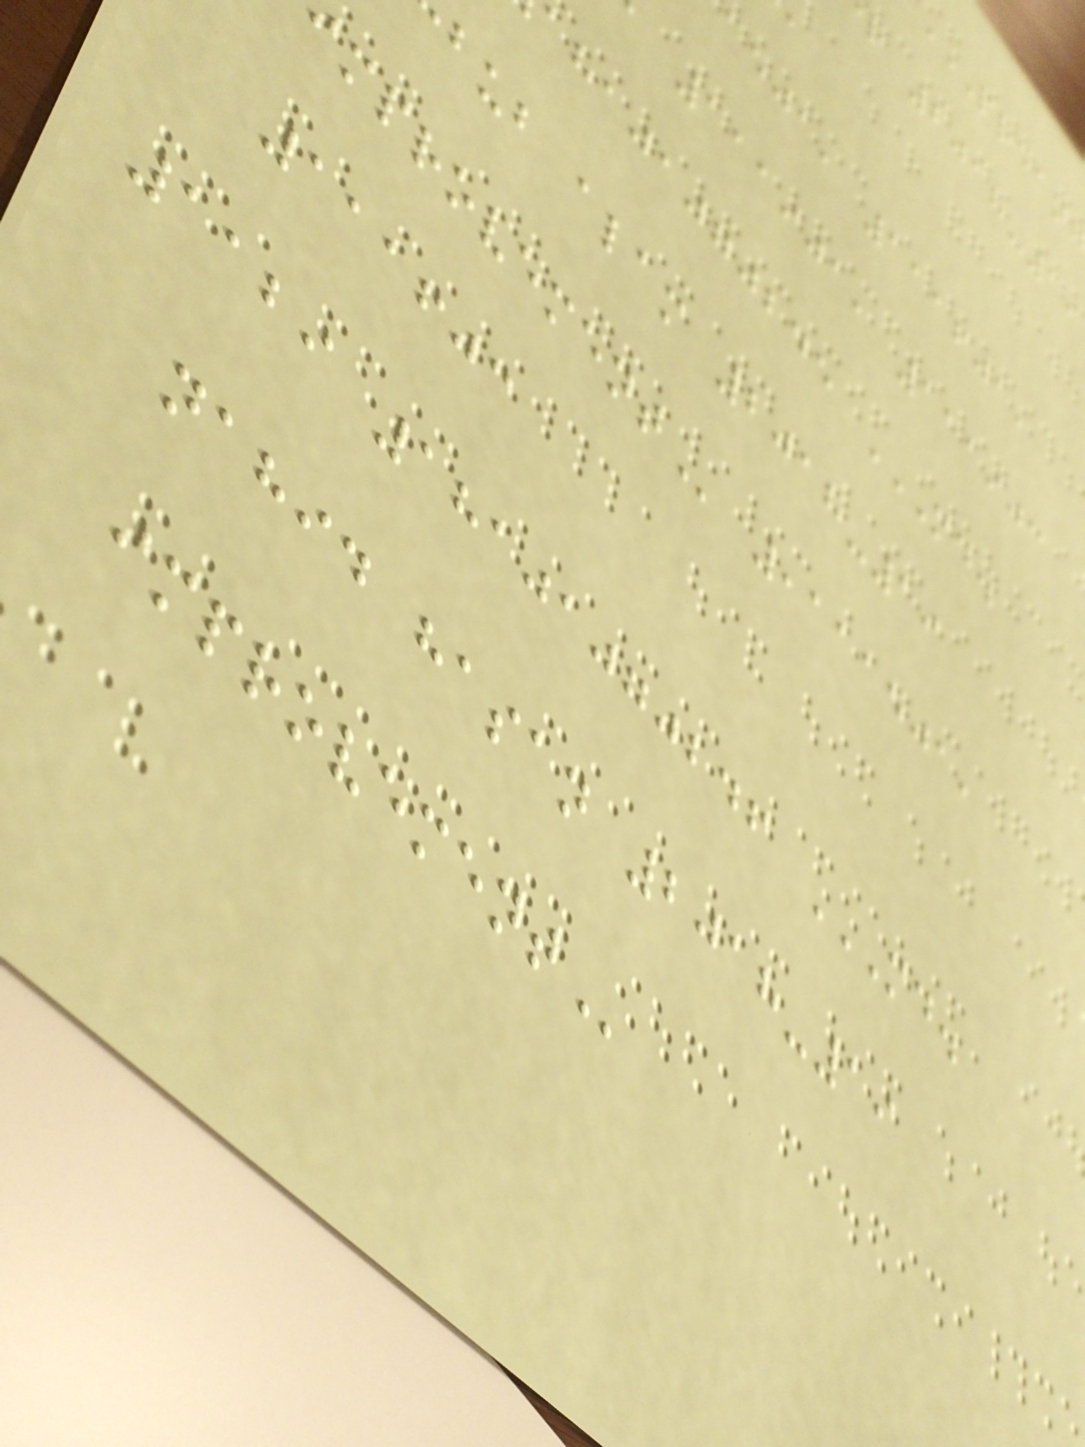r 2018-19
aeja, 111601,
111901, 111903
bub alam 2018-19
,111501,
111603
1129 18101070246 MD.
nahid hasan 2018-19
